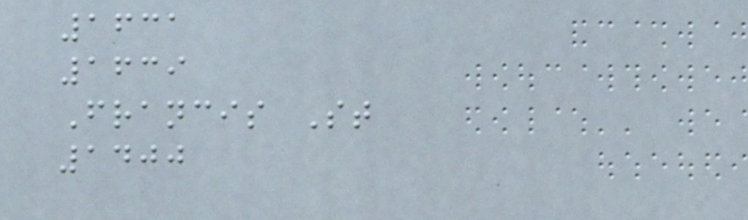1631
1639
Francis St
1400
